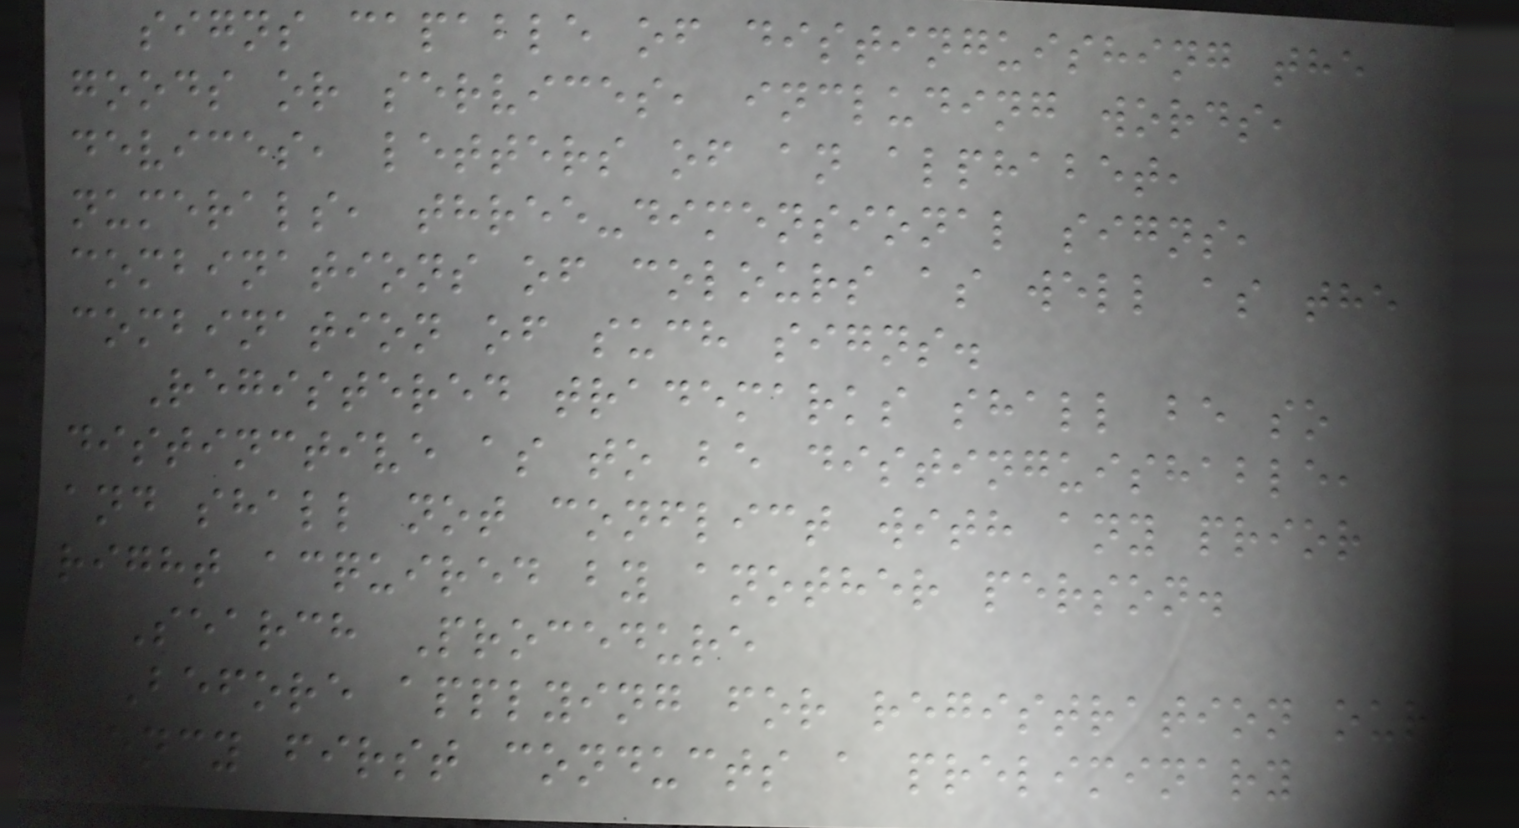signs capable of distinguishing the
goods or services, including words,
devices, letters of an alphabet,
numerals, three-dimensional signs,
combinations of colours as well as the
combination of such signs.
Registered trademarks shall be so
distinctive as to be distinguishable,
and shall not conflict with any prior
right acquired by another person.
Search Procedure
Before applying for registration our
agency first conducts a preliminary
